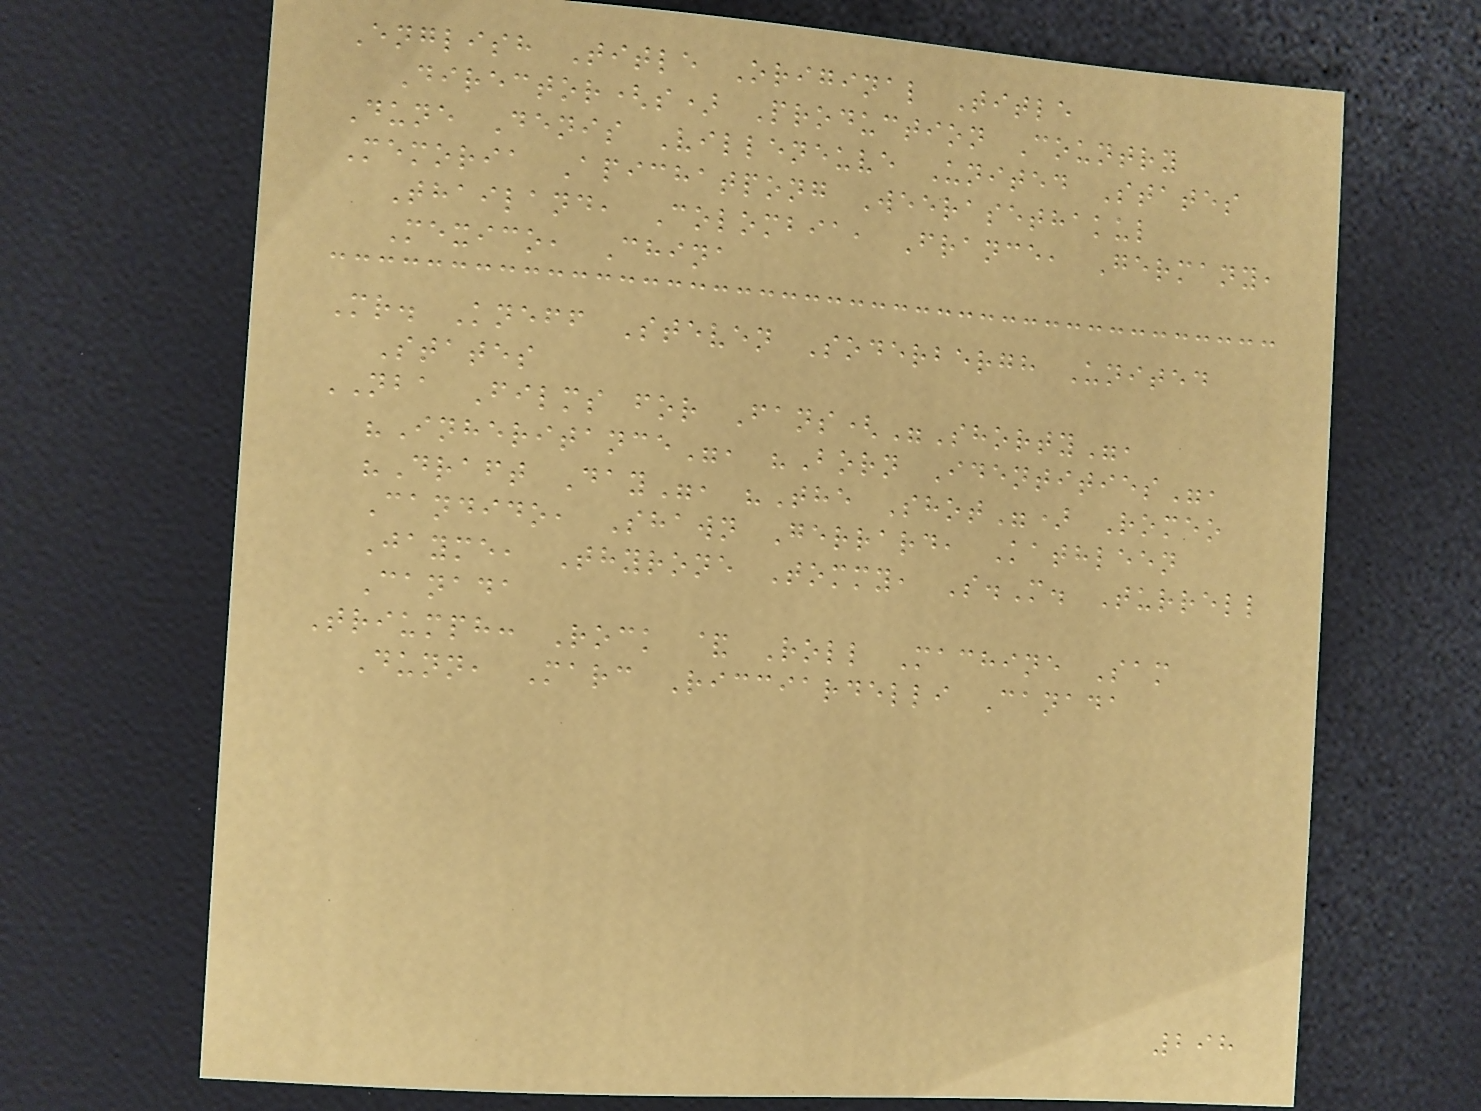English Title Original Title
Director(s) Production Country
Dune Denis Villeneuve United States
Memoria Apichatpong Weerasethakul
Thailand, Colombia, France, Germany,
Mexico, China
Mr. Kneff Steven Soderbergh United
States
NBA Films for Fans("Shorty",
"Inheritance", "Born Identities",
"Draft Day", "The Shot") Romeo
Candido, Shawn Gerrard, Kathleen
Jayme, Thyrone Tommy, S.M. Turrell
Canada
Triumph: Rock & Roll Machine Sam
Dunn, Marc Ricciardelli Canada
298
